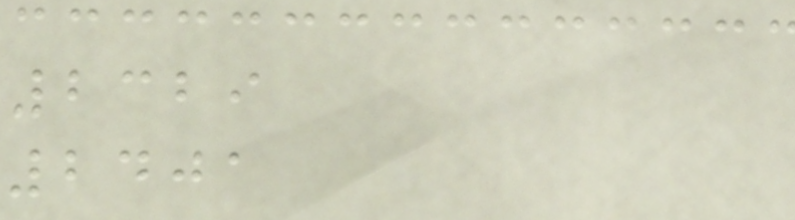2329
2401
